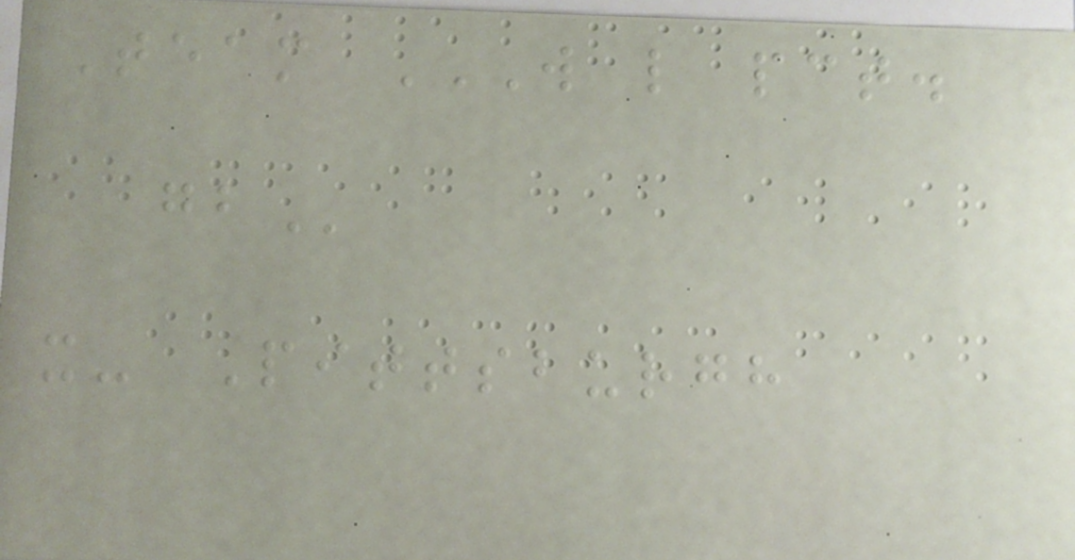Team W L PCT.
GB
x- Pittsburgh
